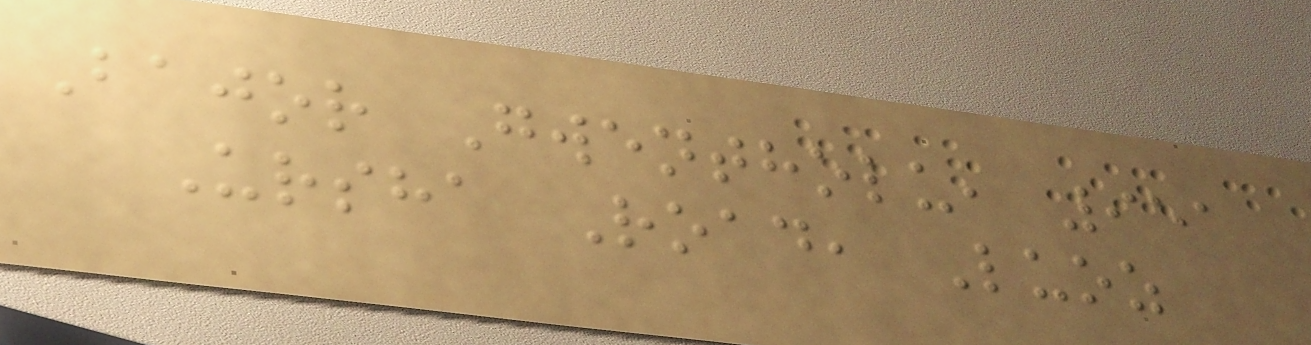Bajor Gwentholu, 951
Ursha Road, Luoz
